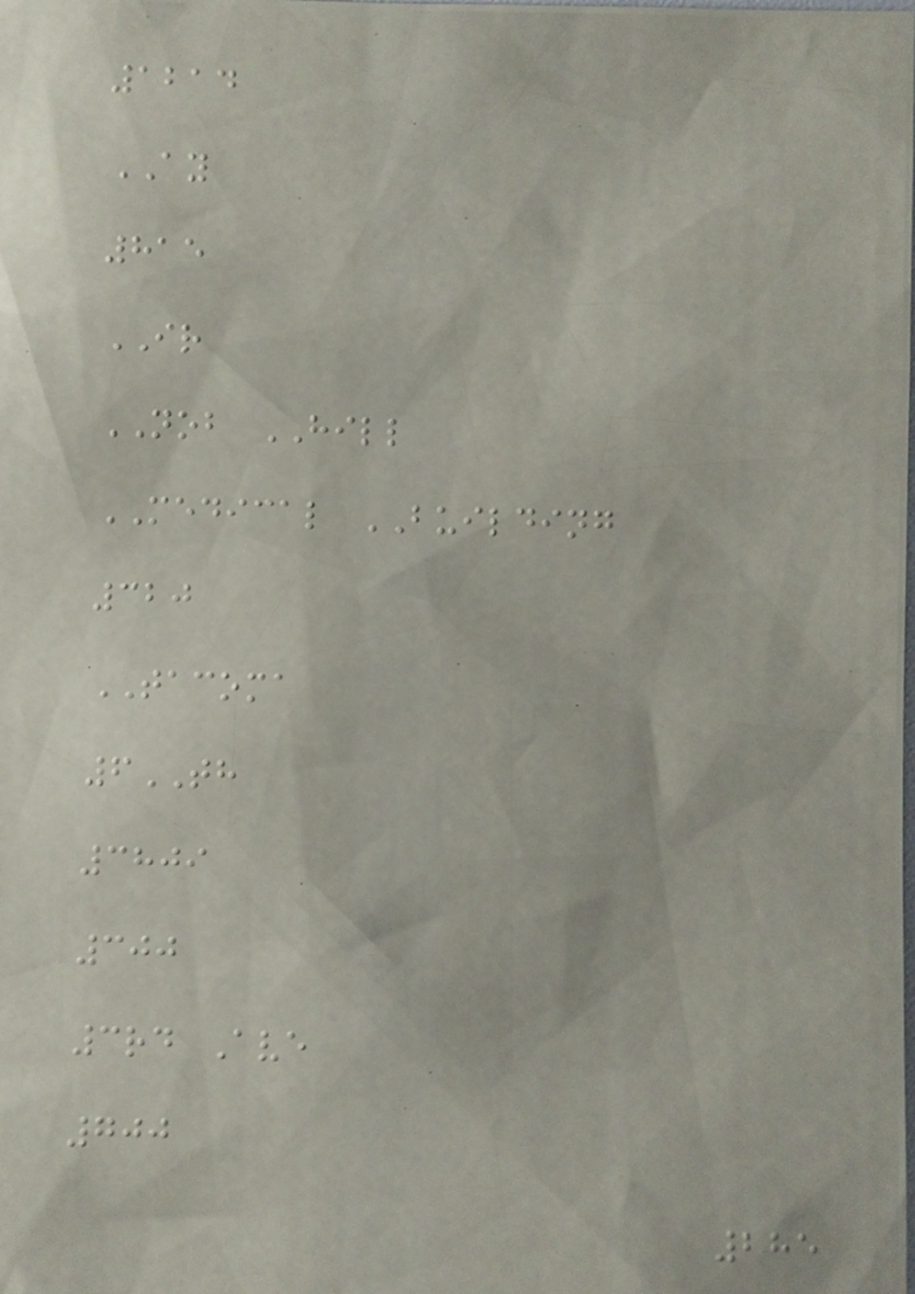1214
AY
815
IR
NOB HILL
MEDICAL BUILDING
320
TACOMA
6TH
3809
300
3rd Ave
700
285
